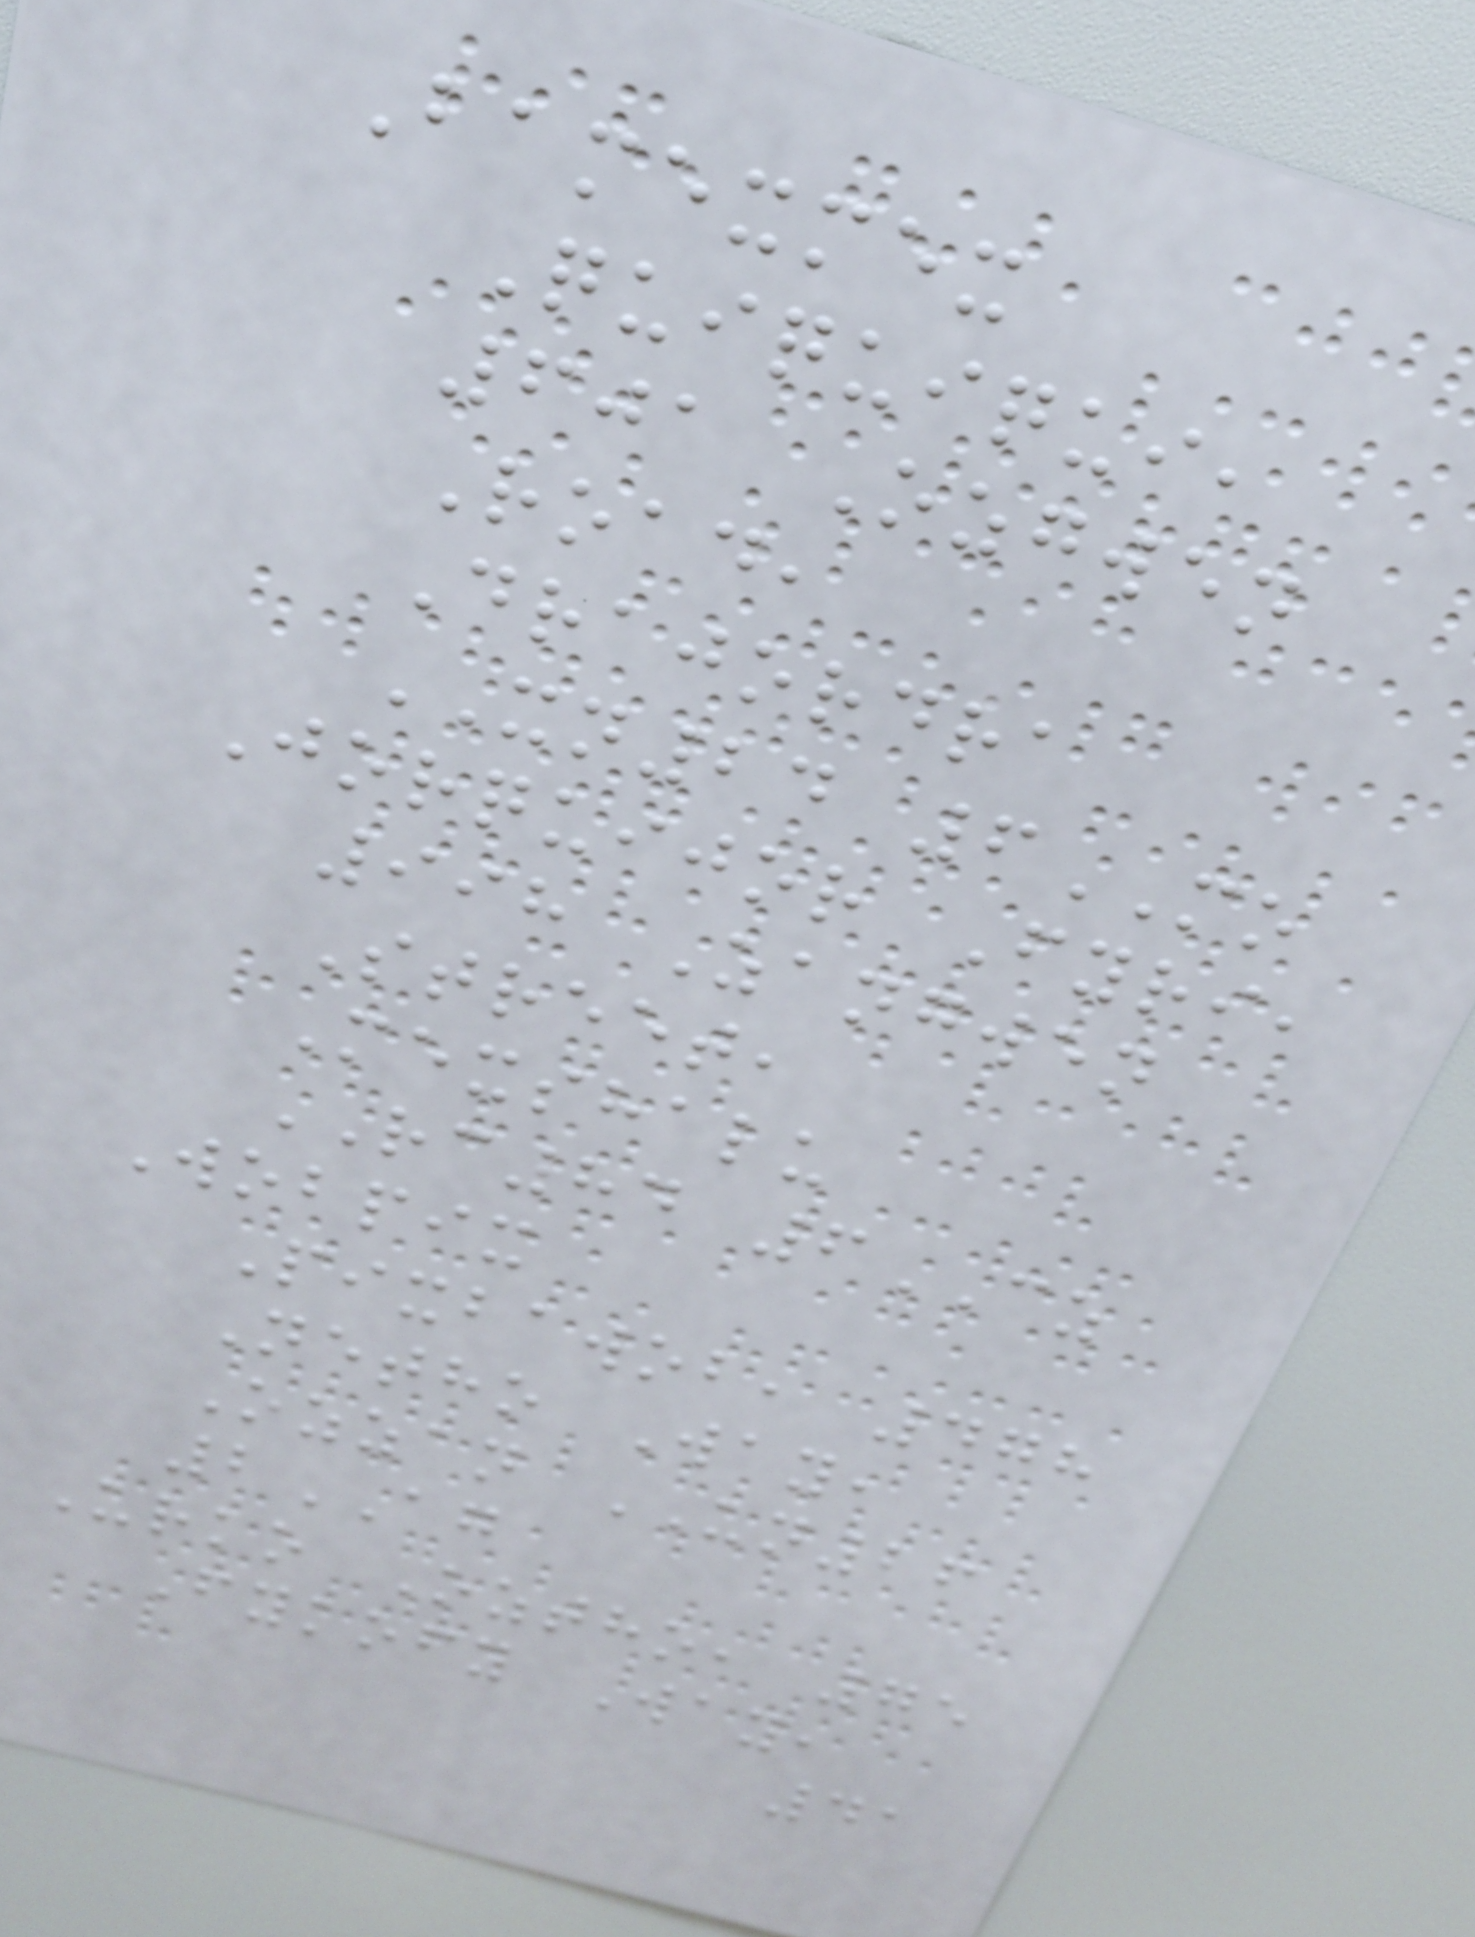Bamexmex
Quiquiqui,
601 Ozgwen
Road,
Drajordra
XN24 6MO
Jorquijor Fyri,
998 Zangwen
Street,
Mexshalu
RC84 6CZ
Wobpix
Pixbawob, 478
Netho Way,
Ozzan UN26
2AG
Urko Oztho, 75
Fykofy Way,
41
